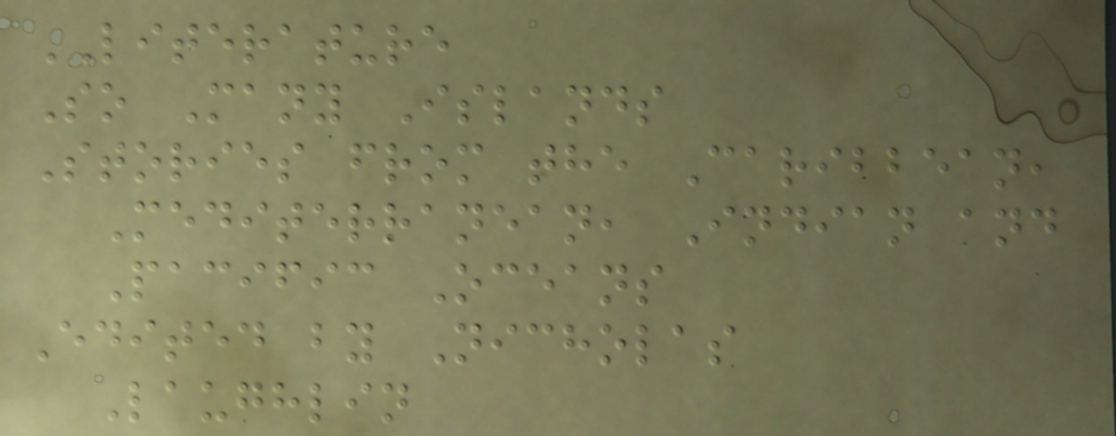LITERATURE
So Many Islands
Stories from the Caribbean,
Mediterranean, Indian and
Pacific Oceans
Edited by Nicholas
Laughlin
